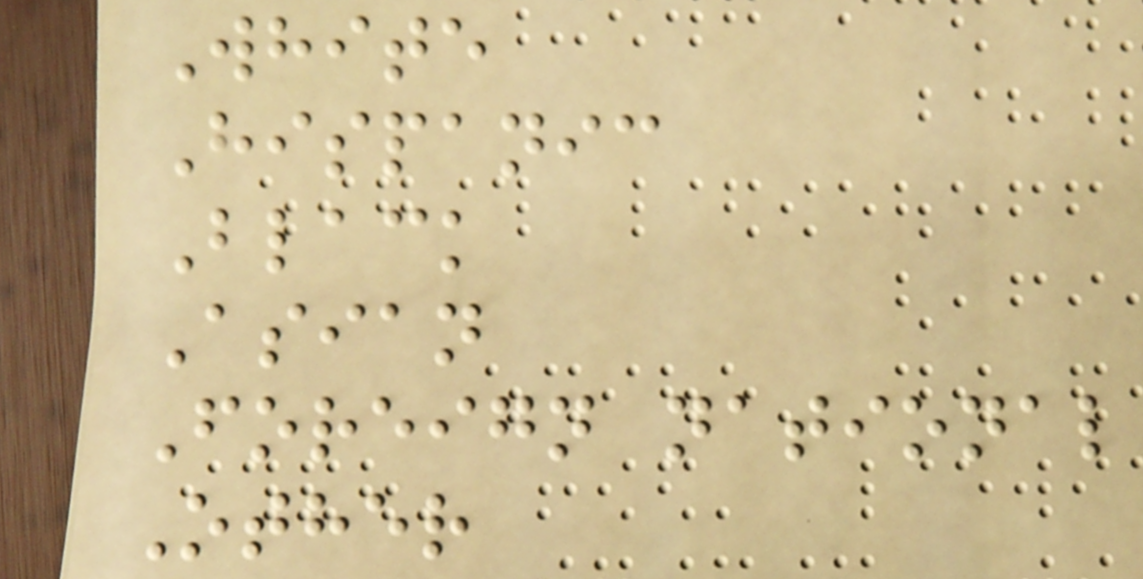White
Hispanic
Black
Asian
Foreign national
Other
